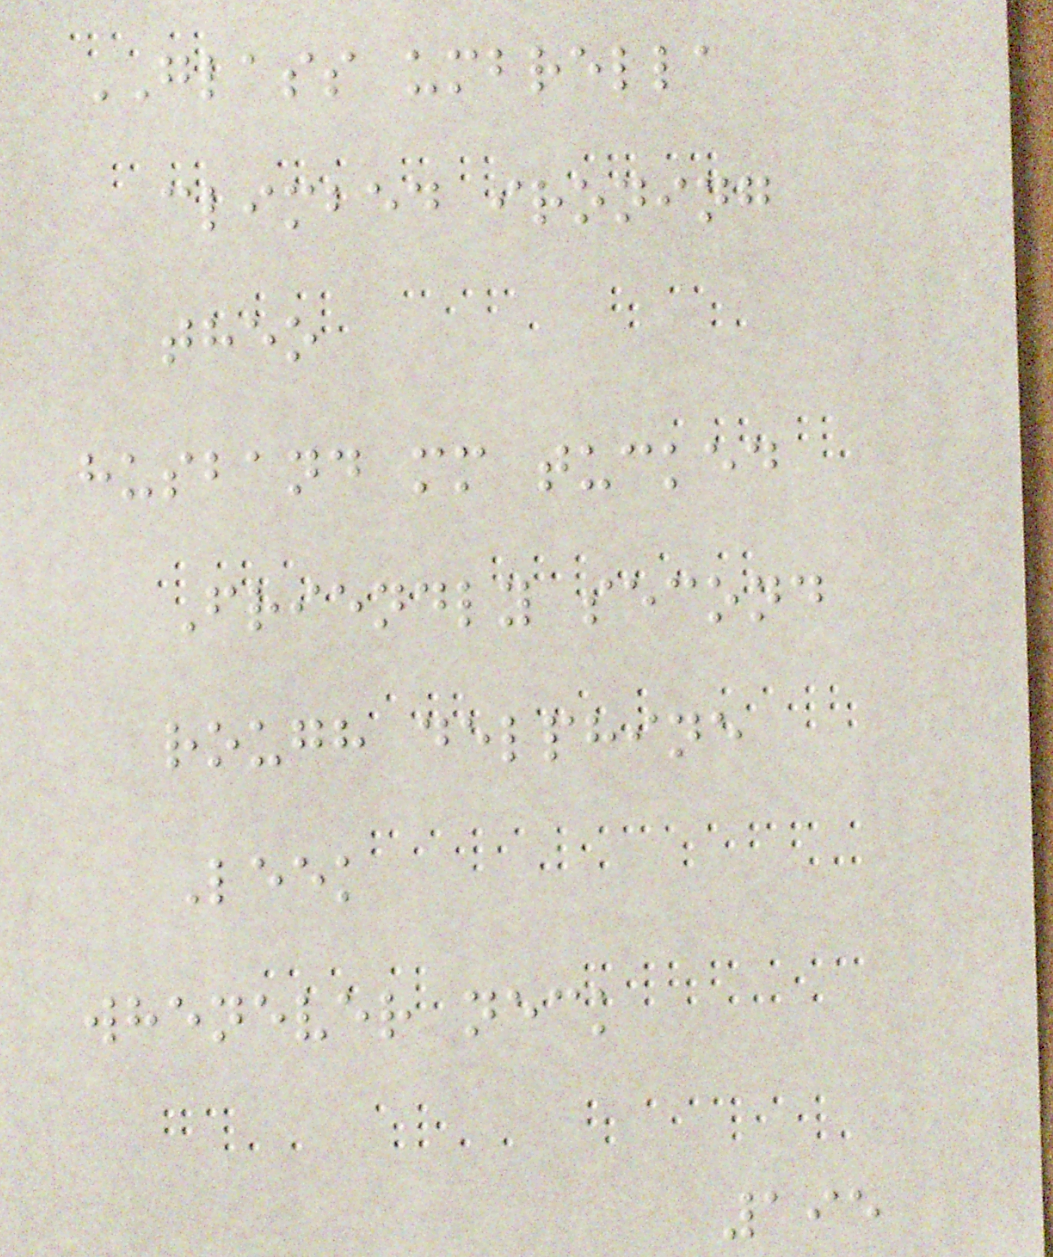GLASS umbrella
climbed ironing
theo
husband mm tucked
Friendly second
rough delphine
Leek
whenever neck
195
